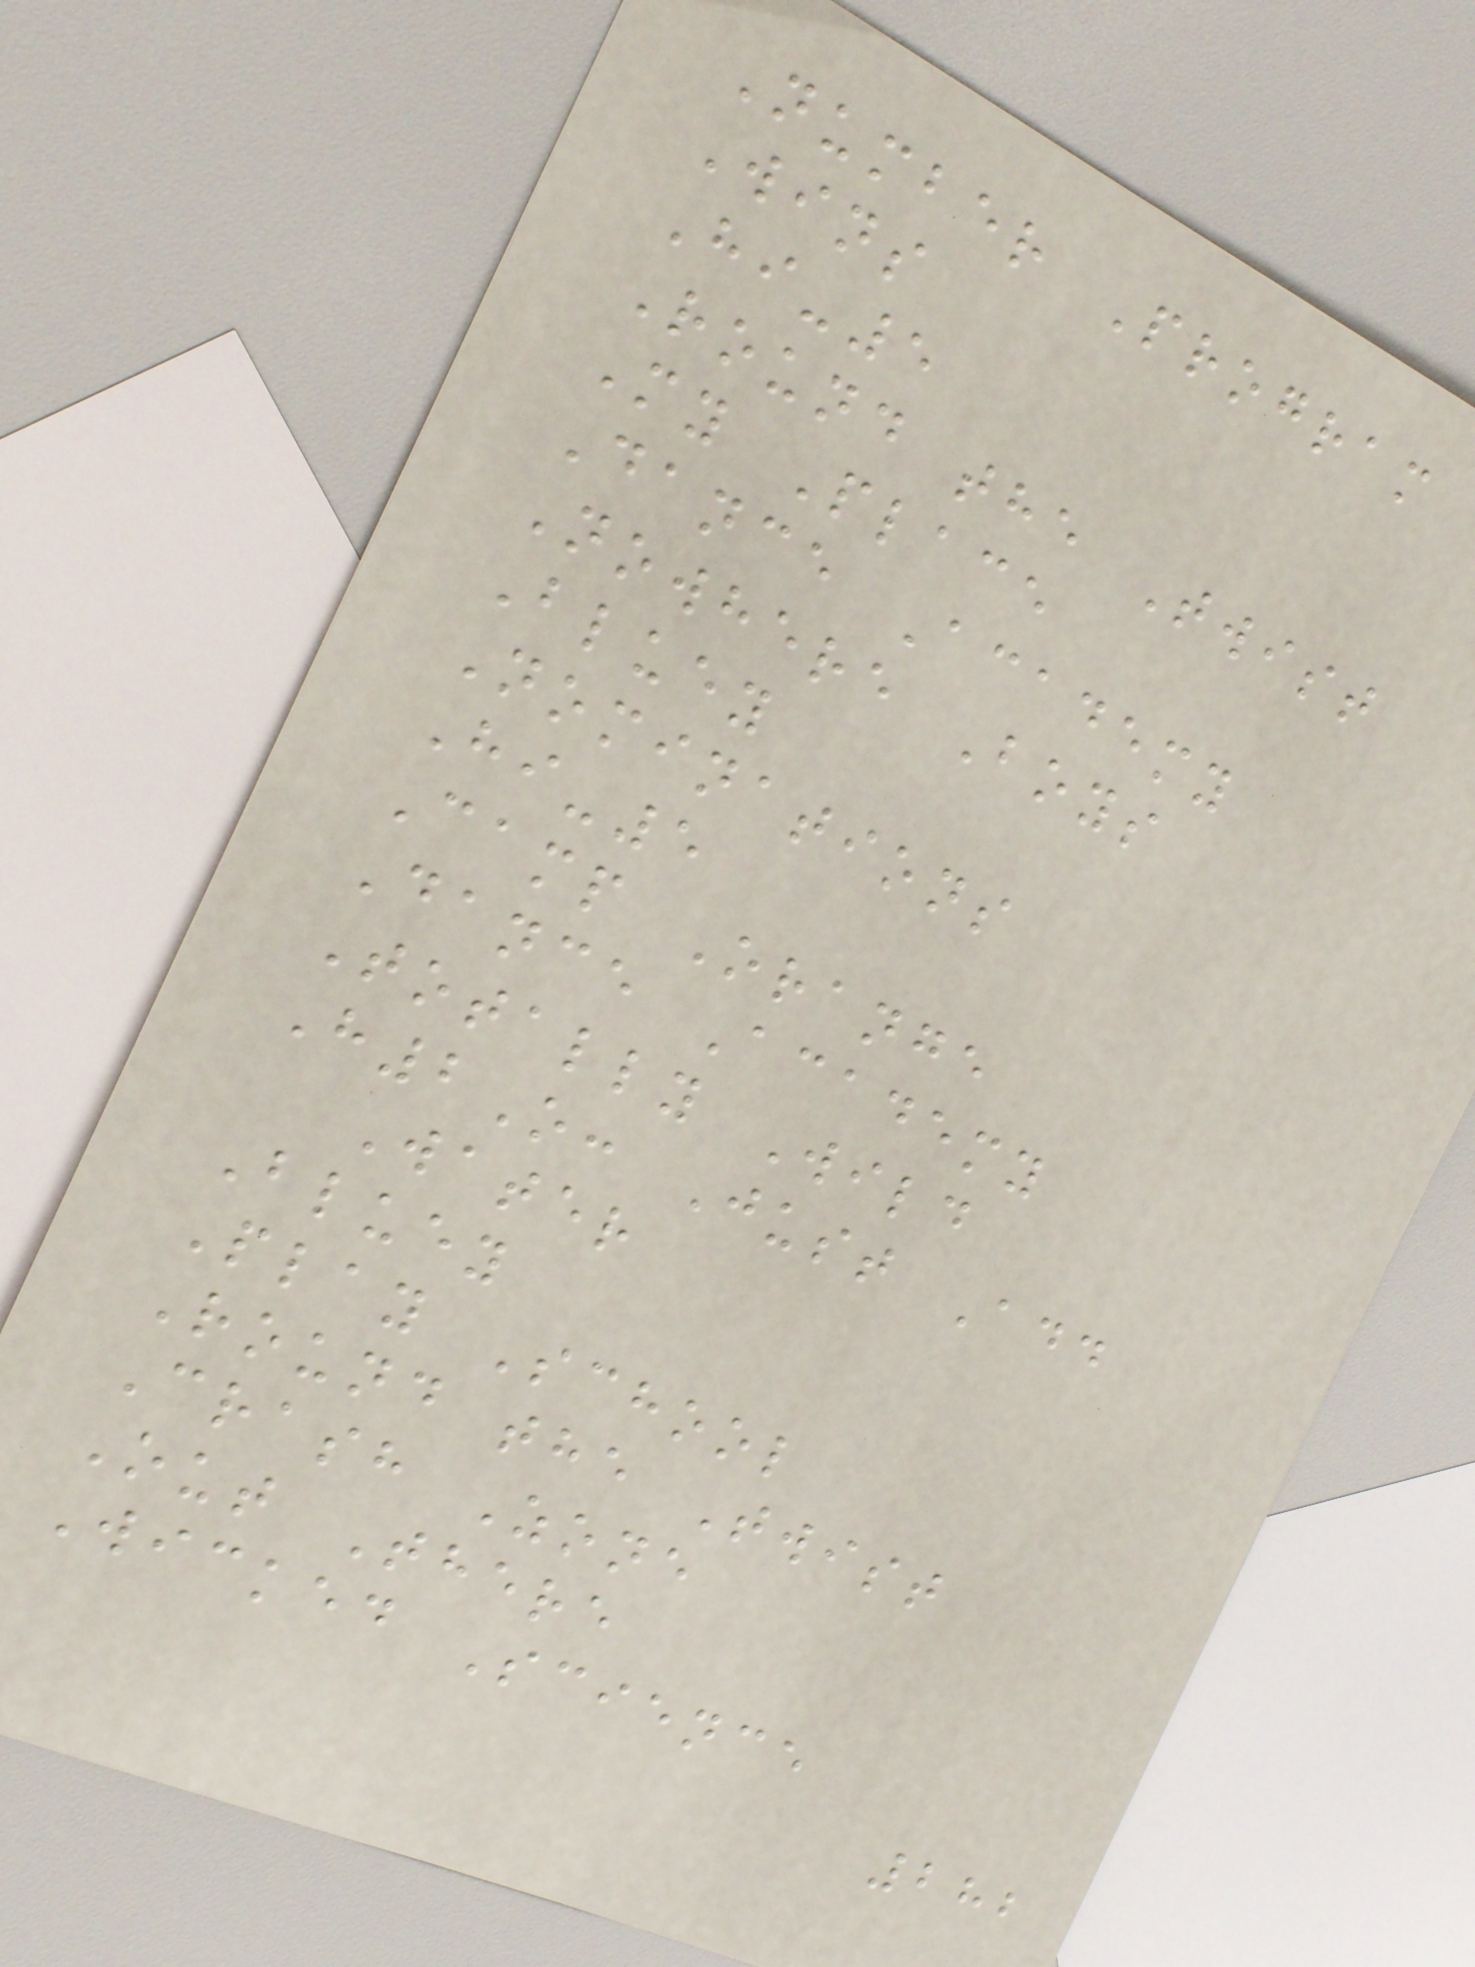Number Program
Wins
Hi-5
Round the Twist
My Place
Dance Academy
Nowhere Boys
Bluey
Nominations
Hi-5
Camp Orange
Dance Academy
Totally Wild
H2O: Just Add
Water
Bluey
Play School
Round the Twist
Crash Zone
Out There
Wicked Science
282
